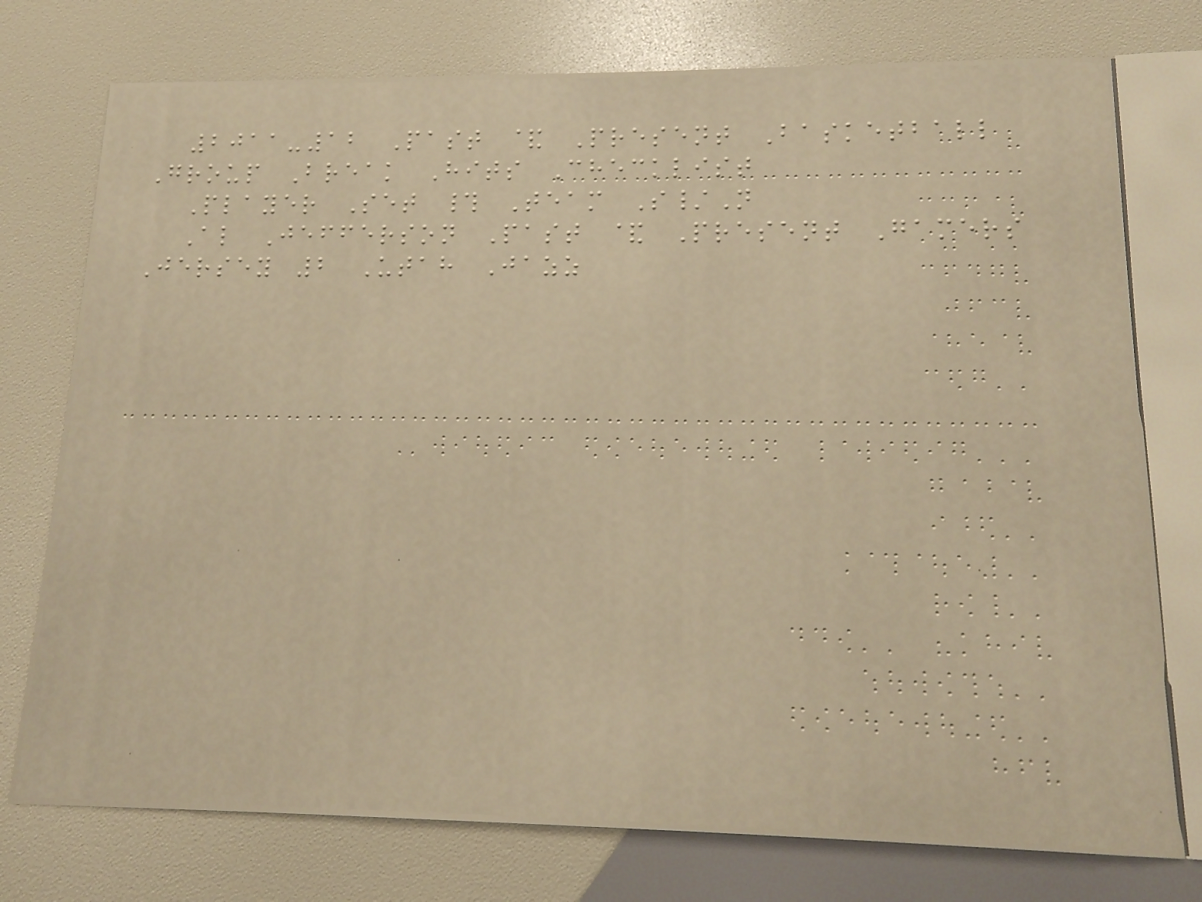2011-12 Past & Present Basketball
Group Break Hits Checklist
Player Set # Team S/N
Al Jefferson Past & Present Gamers
Jersey 2 Utah Jazz
